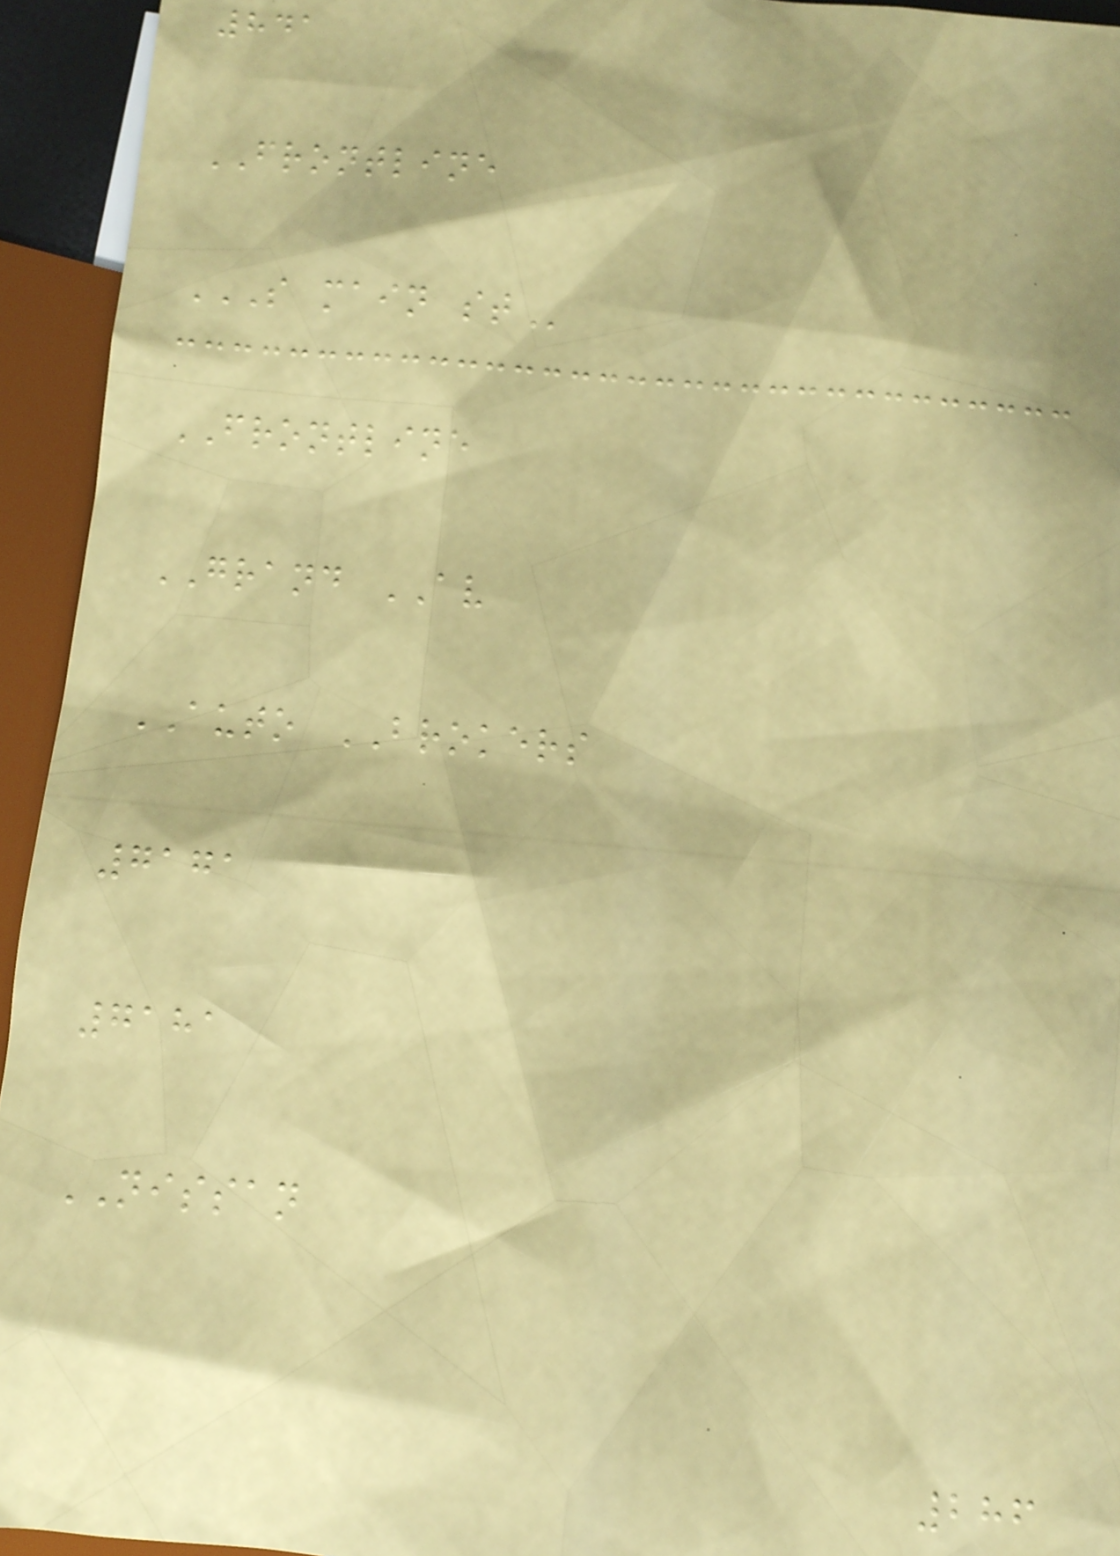841
FRONTLINE
S MAIN ST
FRONTLINE
GRAND AV
AUTO BROKERS
7171
7181
NISSAN
286
